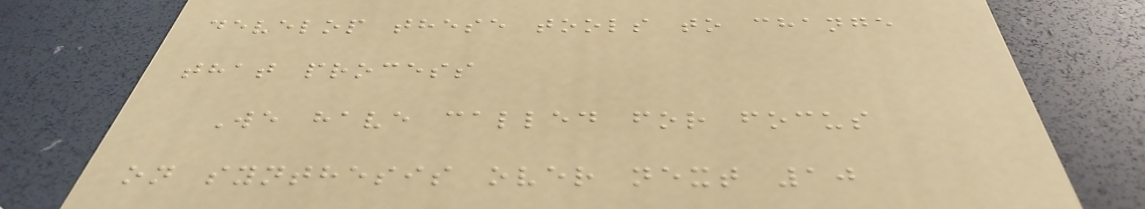develop these tools to change
that process
We have called for focus
on synthesis over next 10
